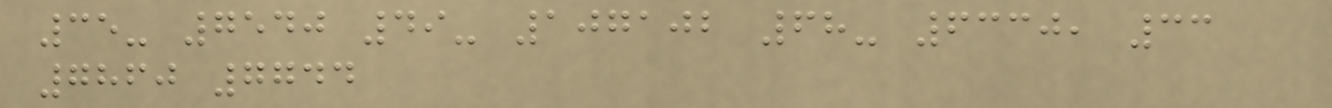35- 7540 49- 107102 68- 6330, 33
7860 7744
